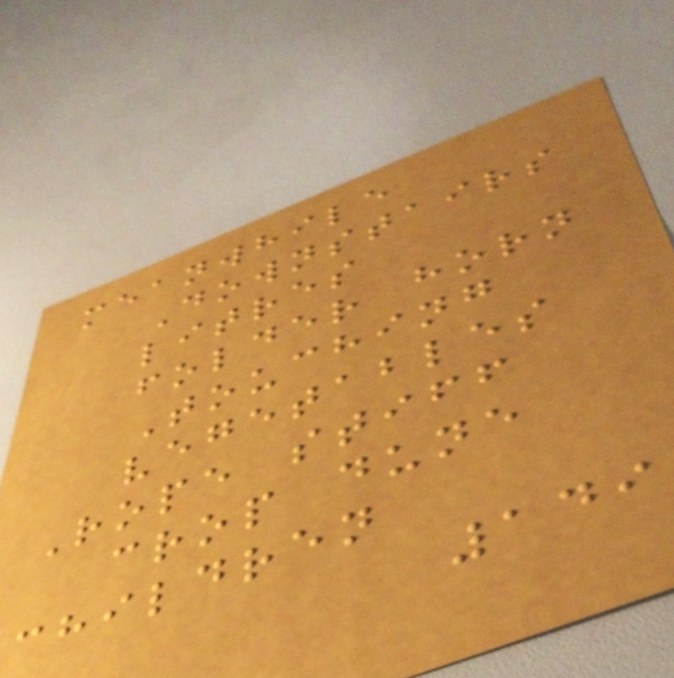meanwhile
Downstairs
litres
folder horn
Touching
vegetables
Rope stiff
crop dune
children
149
